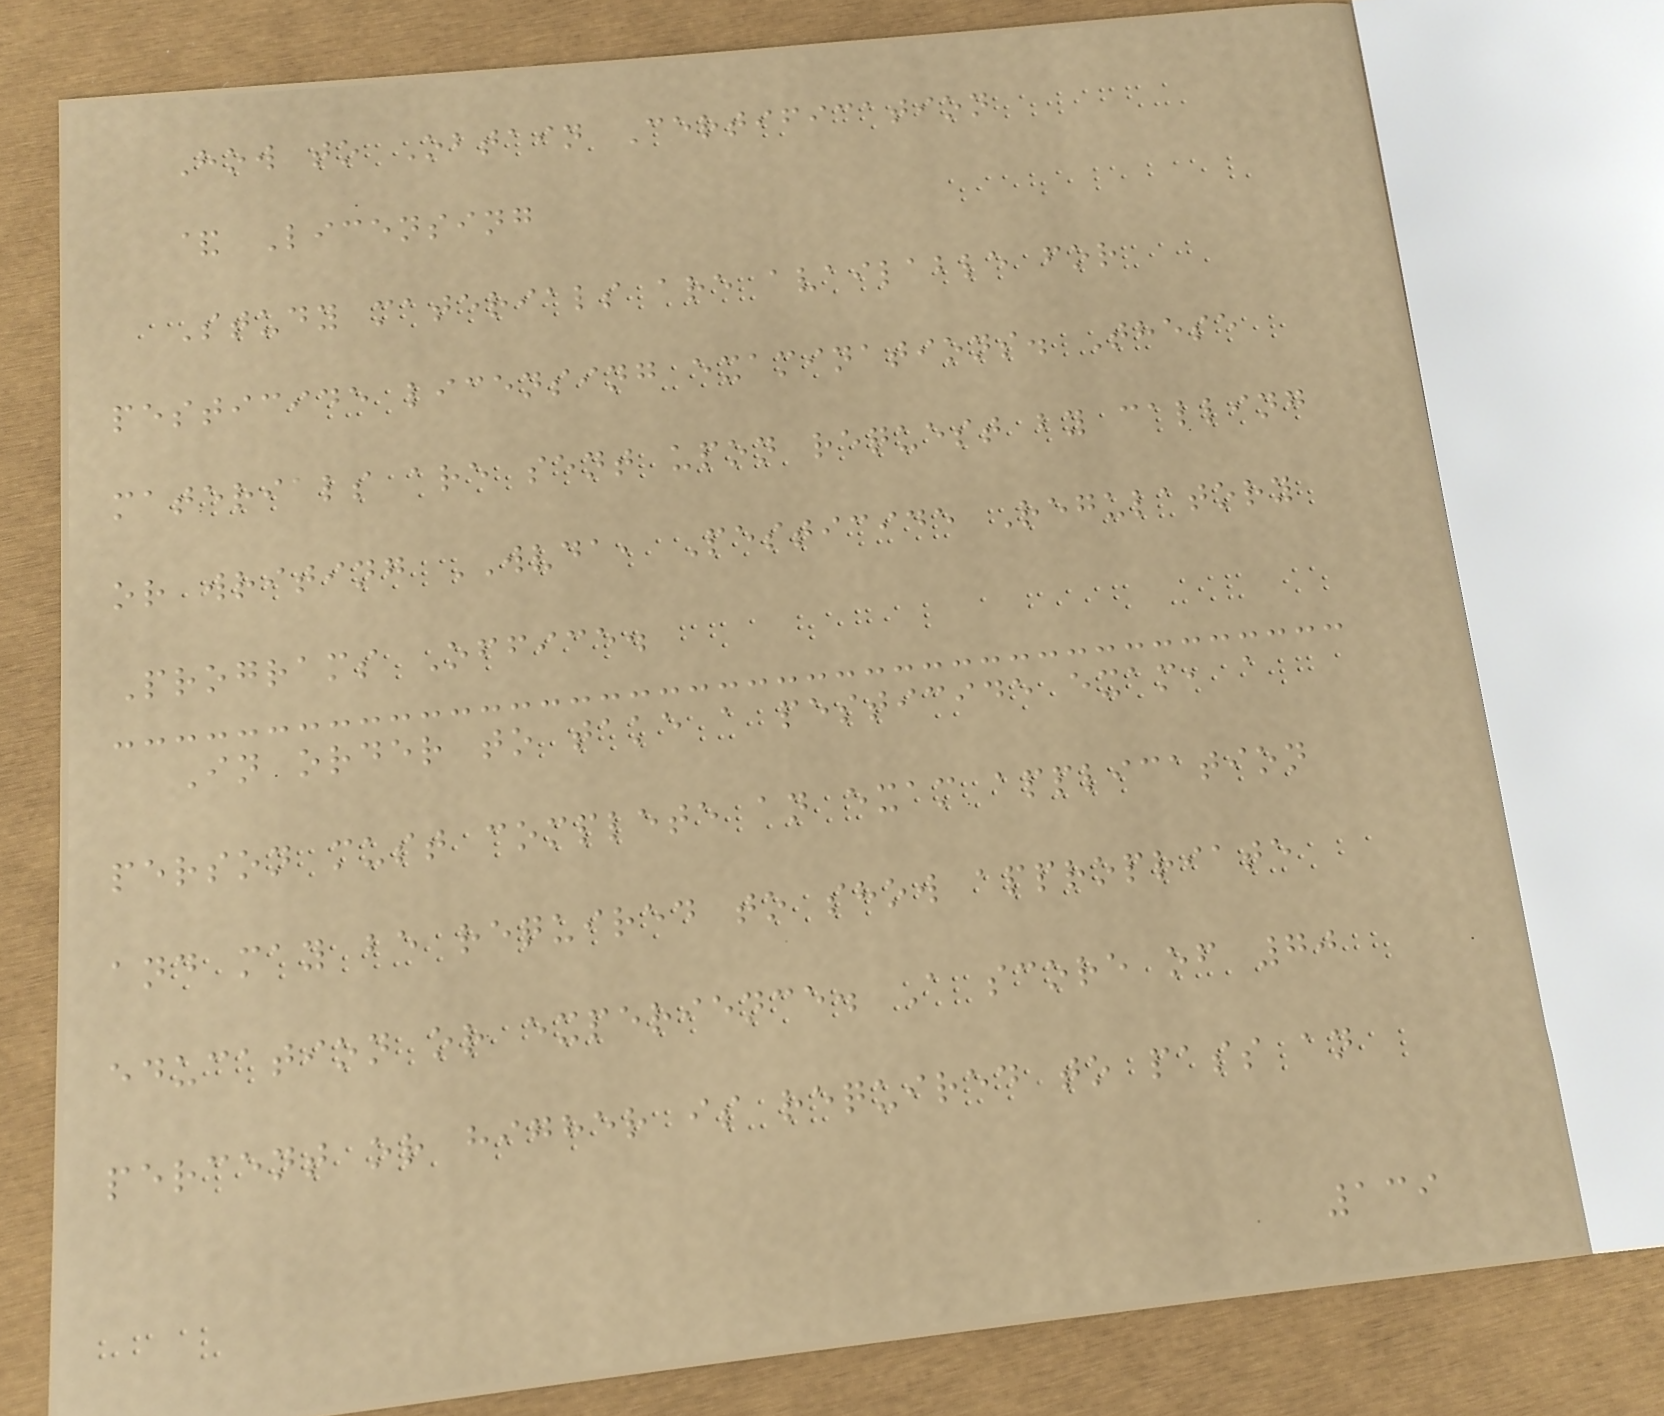How to Obtain Certification
& Licensing
Study materials are available for
pesticide licensing examinations. These
materials are sent upon request by calling
or writing WVDA, Pesticide Regulatory
Programs Office.
In order to take a pesticide exam, a
person must complete an exam application
and may be required to show appropriate
education or experience. A score of 70
percent or higher is required to pass an
139
